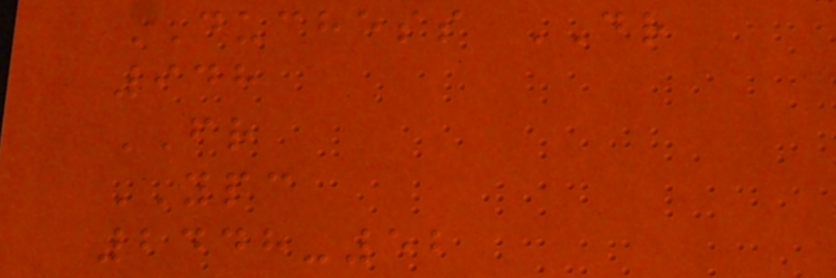DUCHESS DR
948
FR
YPC
2448-52
